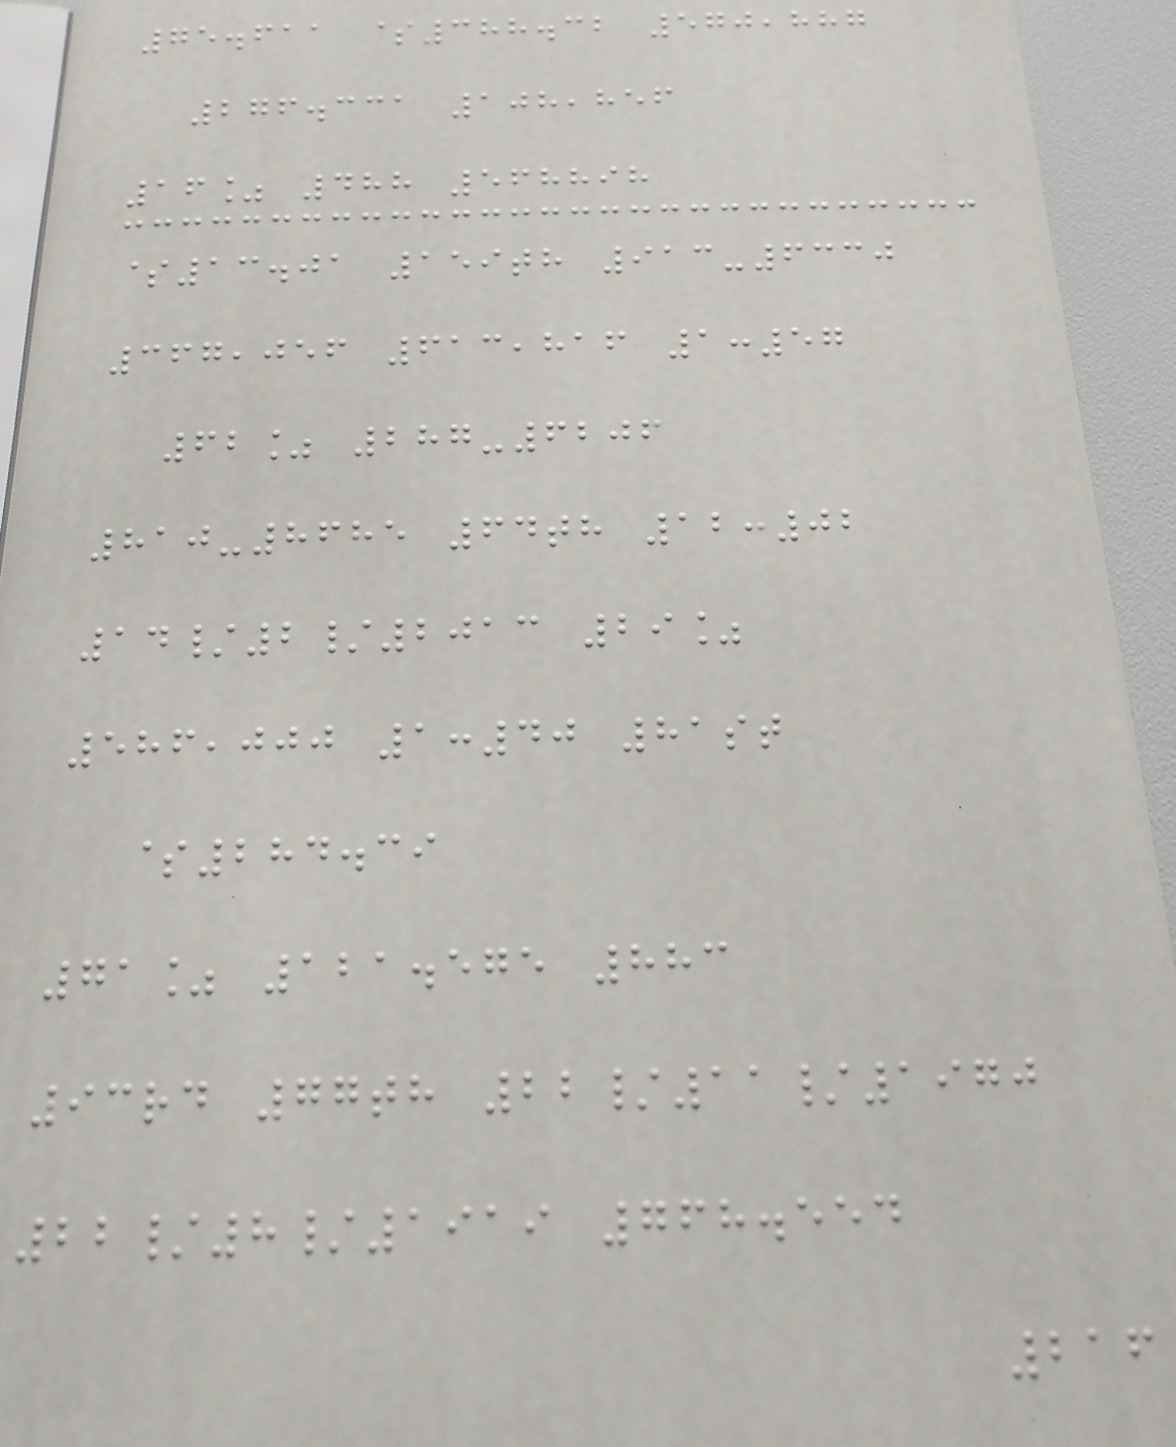75.611 $388.32 570,887
276.331 108,856
16% 488 568898
$13.01 159th 913-6330
367,056 613,816 1:57
62% 287-6206
810-8685 64th 12:02
14/2/2013 29%
586,000 1:40 81st
$284.39
71% 121.575 883
93rd 77th 22/11/1970
22/8/1919 768.554
216
